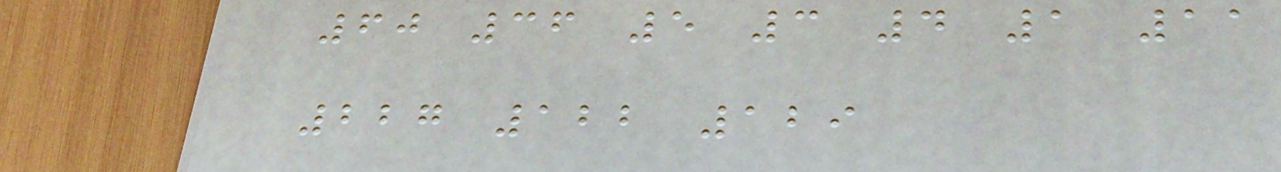60 36 5 3 4 1 11
227 122 129
